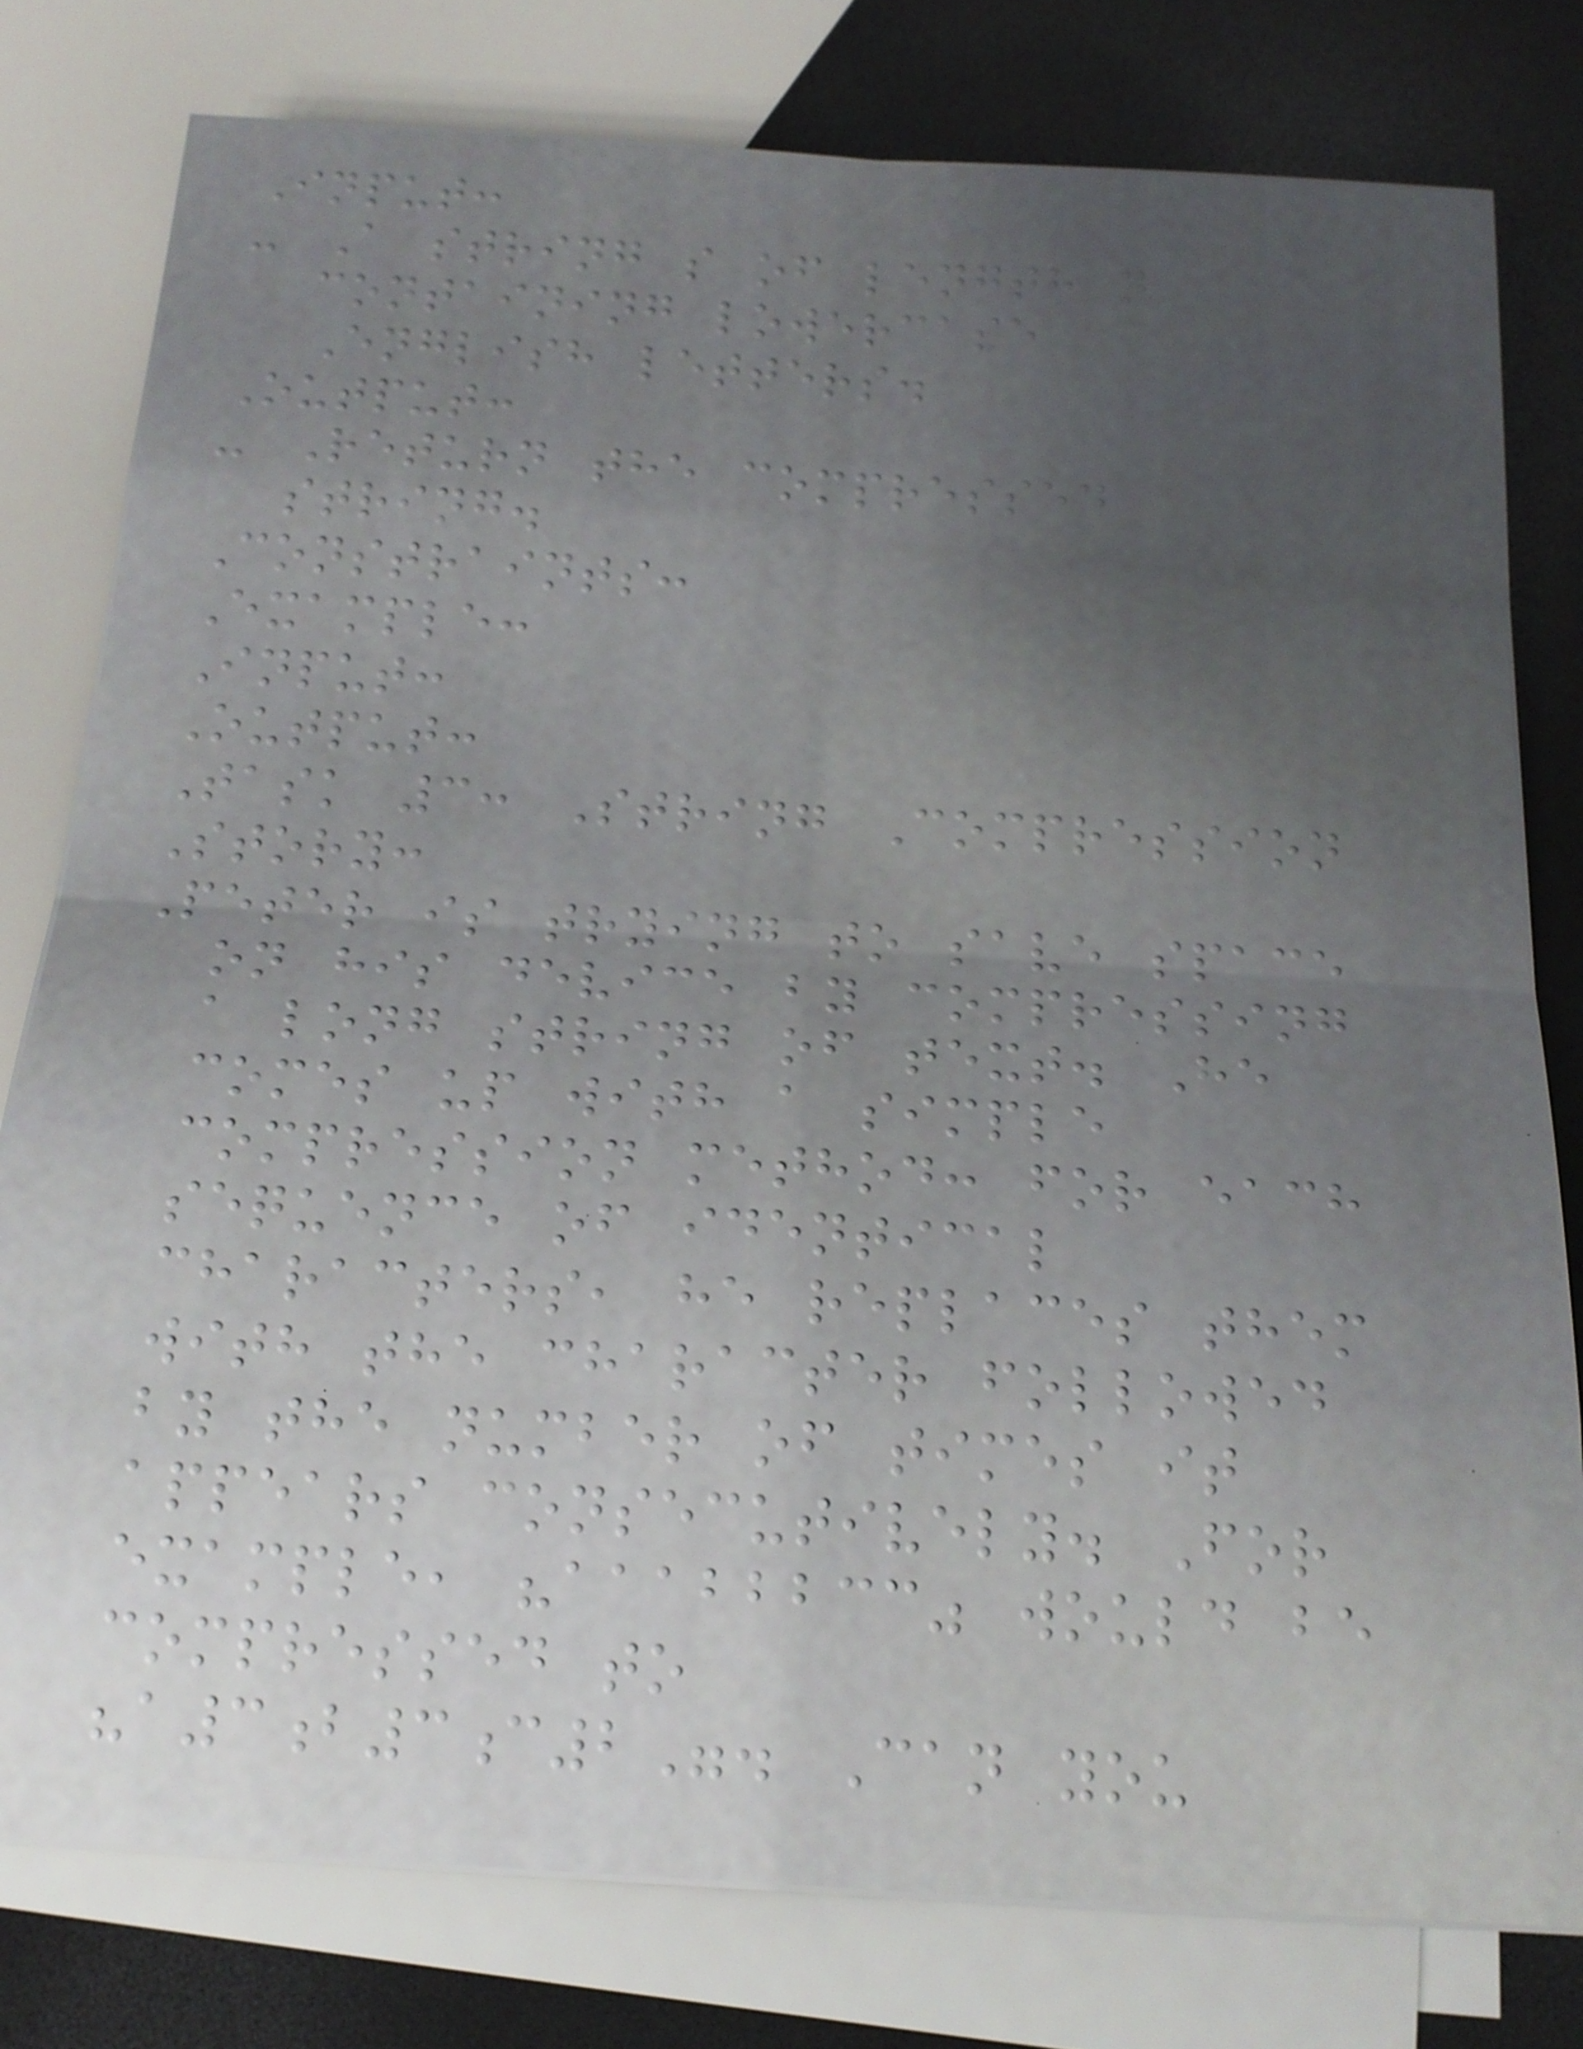Input:
- A string s of length n
containing lowercase
English letters.
Output:
- Return the compressed
string.
Constraints:
Example:
Input:
Output:
Task 3: String Compression
Story:
Peter is trying to save space
on his device by compressing
a long string of text. He
comes up with a simple
compression method: for each
sequence of identical
characters, he replaces them
with the character followed
by the number of times it
appears consecutively. For
example, "aaabbbcc" would be
compressed to
"a3b3c2". Can you
